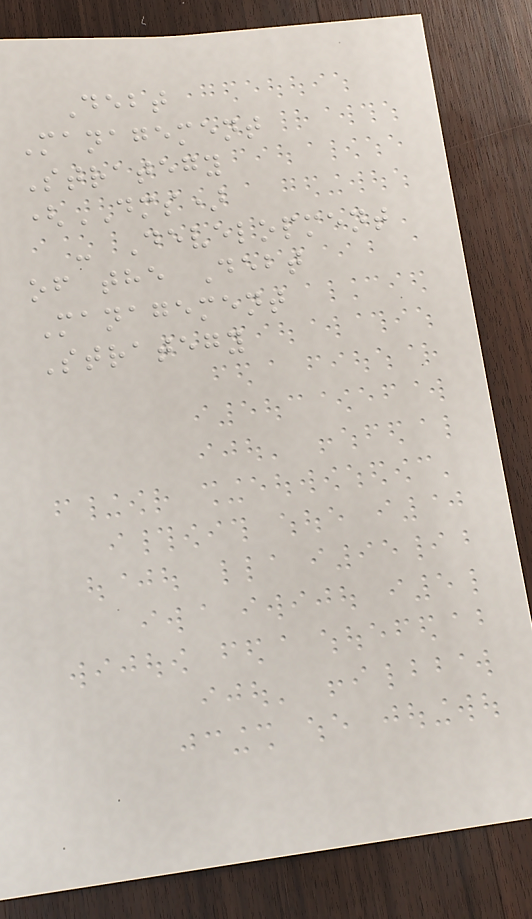Debt
Management
Strategy
(DMS)
- Development
of the Debt
Management
Strategy
